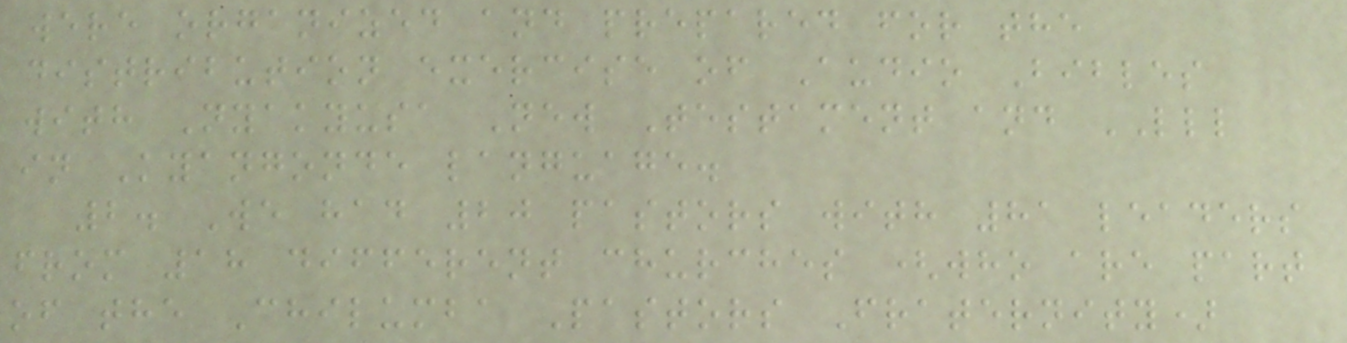were organized and prepared for the
distribution exercise of Audio Bibles
with Nyakyusa New Testament and LLL
in Kyangonde language.
2. We had 20 pastors with 81 leaders
from 18 different churches (who are part
of the Chilumba Pastors Fraternity)
